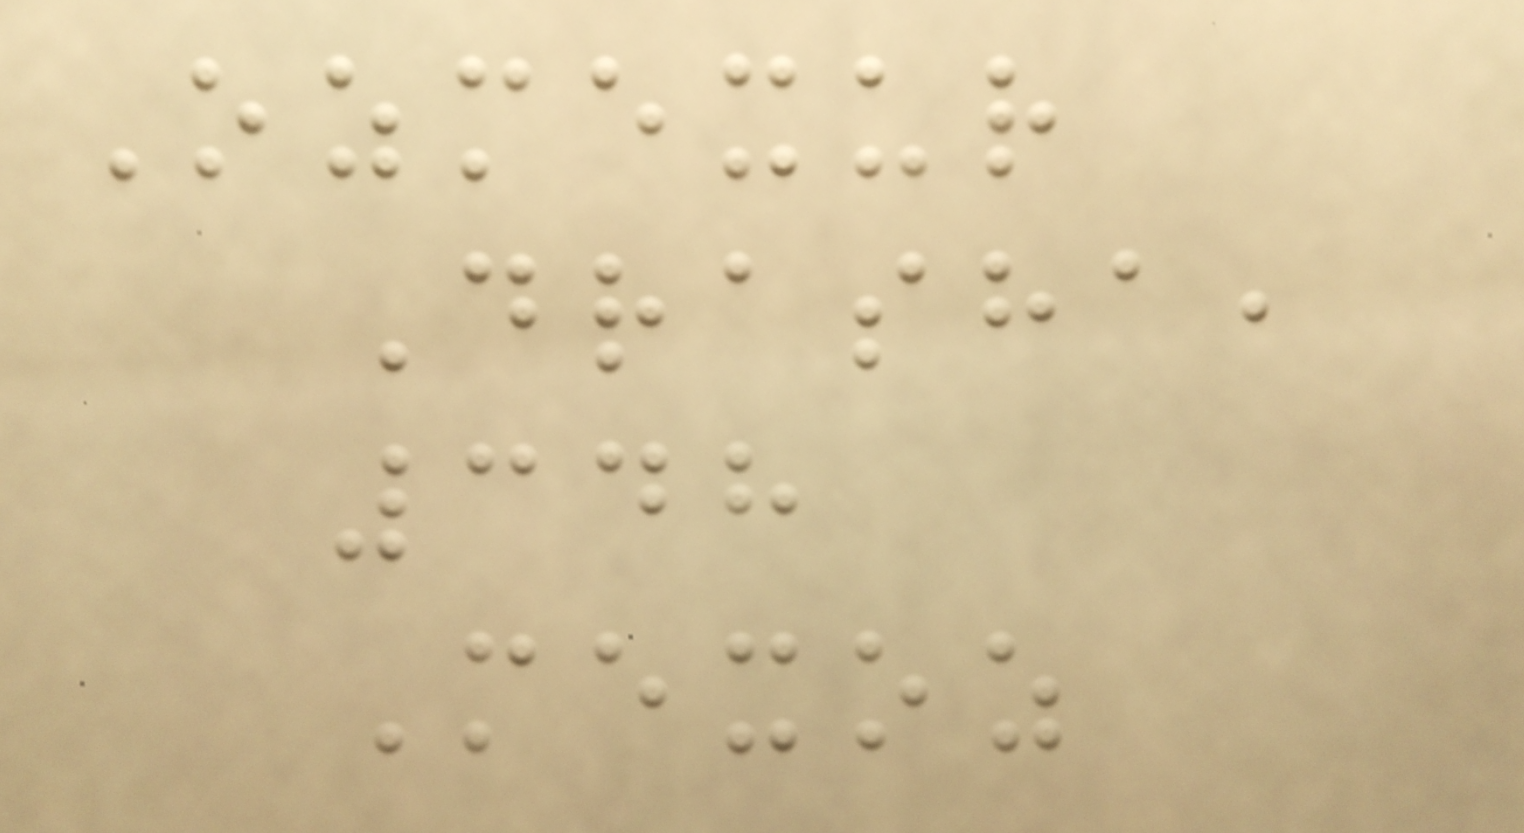Ozmexur
Drasha,
348
Mexoz
